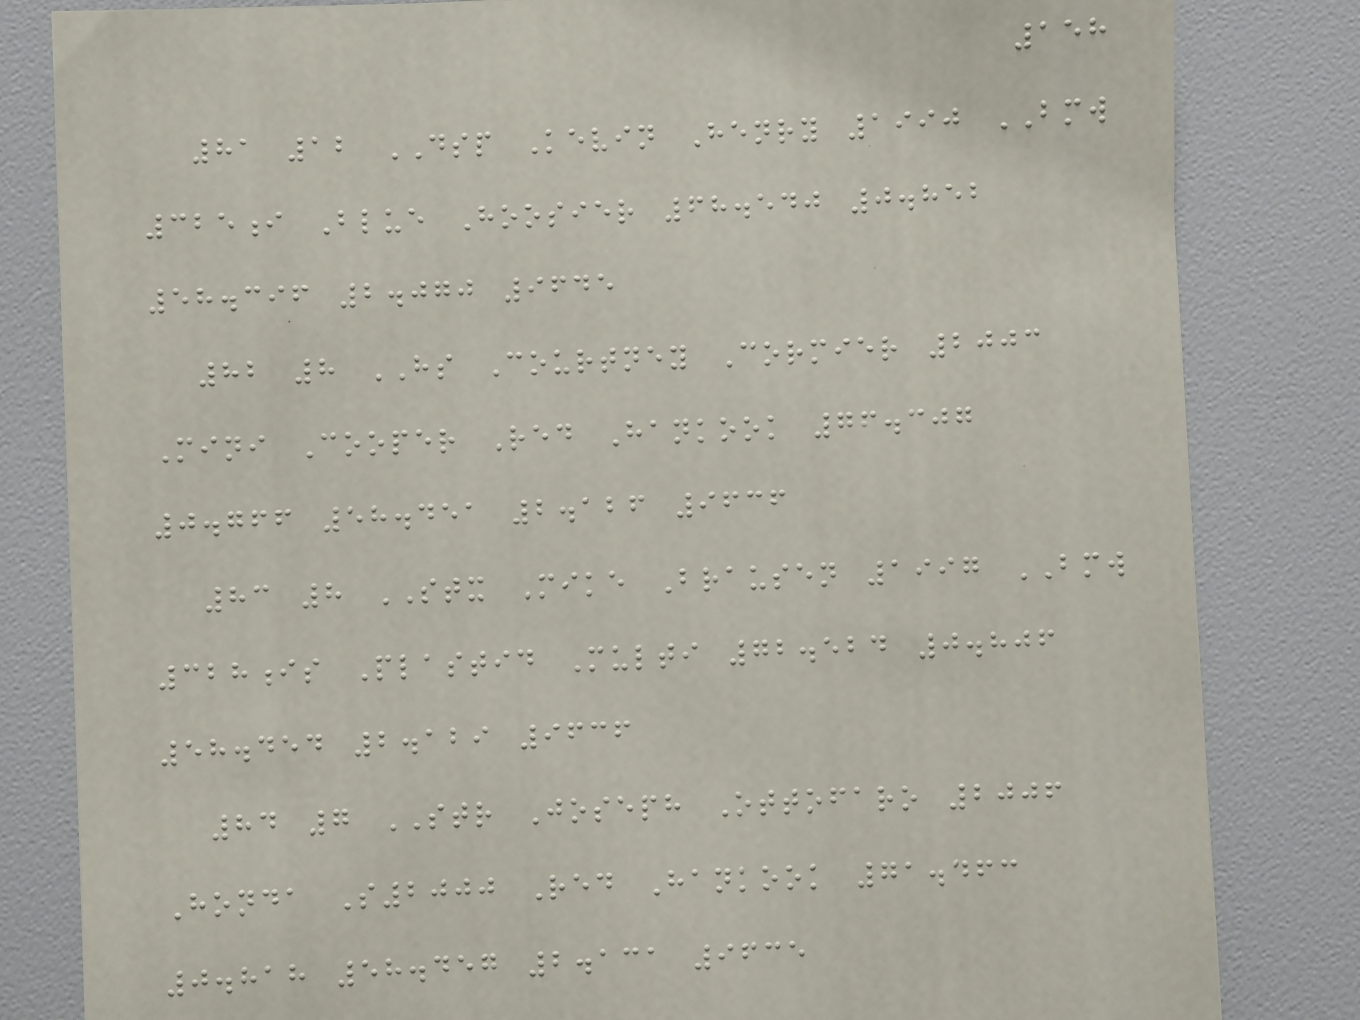158
81 12 DSP Kevin Henry 1990 BMW
325i Blue Hoosier 68.540 0.852
58.396 2.070 9645
82 8 HS Courtney Cormier 2003
Mini Cooper Red Hankook 76.307
0.766 58.451 2.126 9636
83 8 STX Mike Brausen 1997 BMW
328is Plastid Multi 72.524 0.806
58.454 2.129 9636
84 7 STR Joseph Ottofaro 2006
Honda S2000 Red Hankook 71.463
0.818 58.457 2.131 9635
